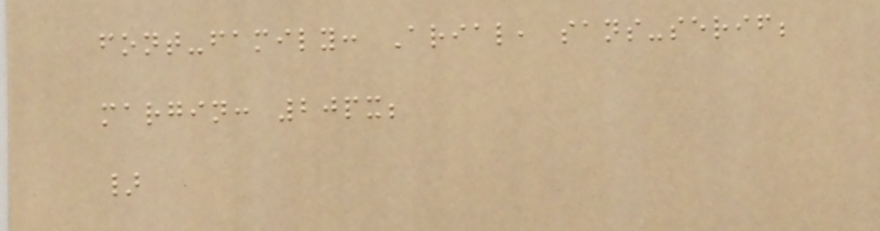font-family: Arial, sans-serif;
margin: 20px;
}
